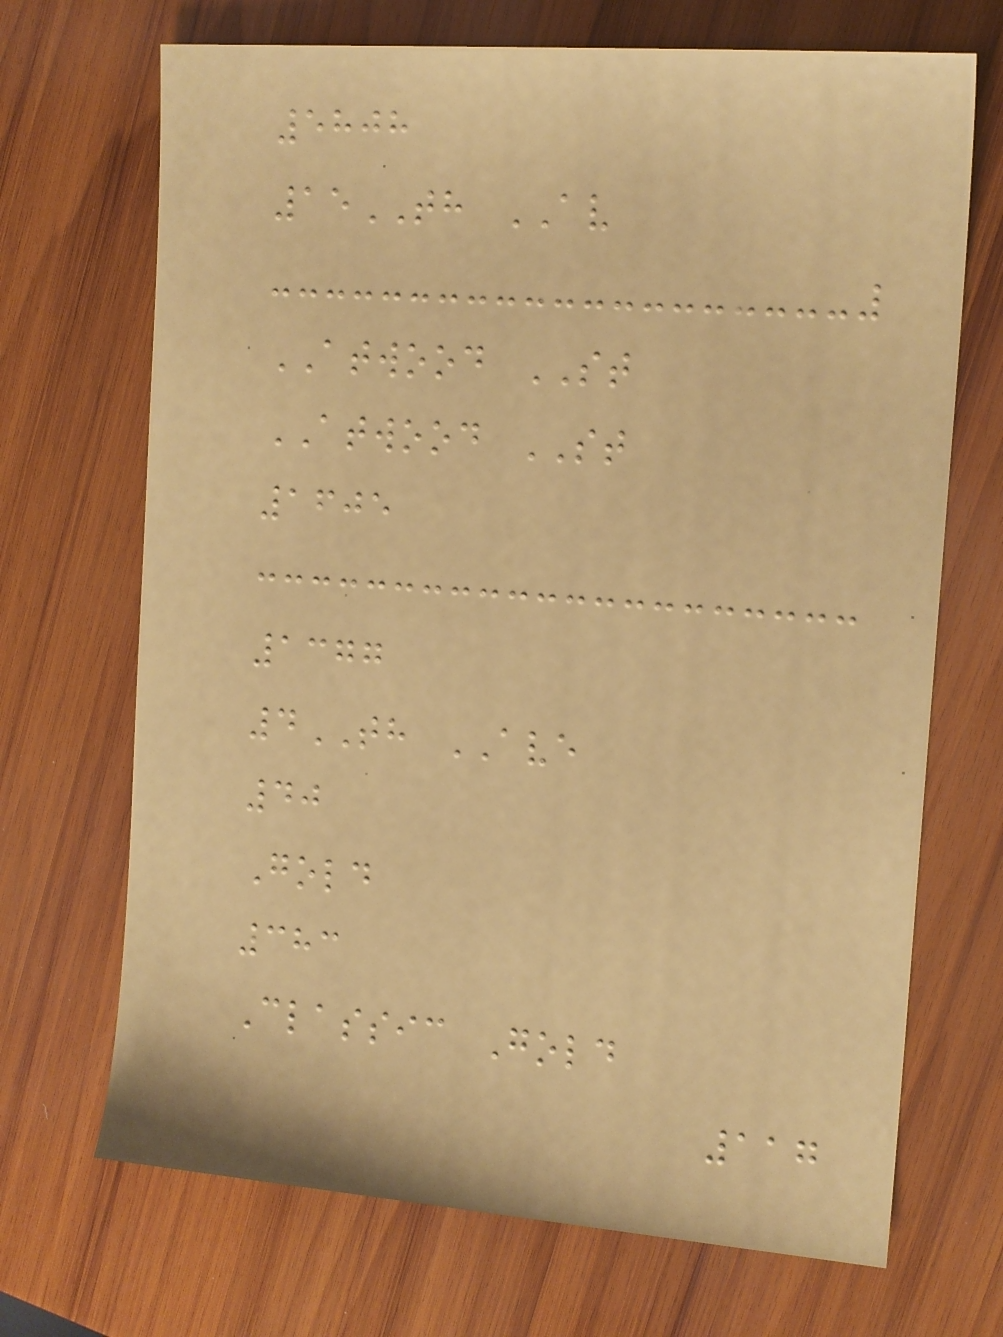5808
15TH AV
ATWOOD ST
ATWOOD ST
1605
1377
4TH AVE
40
Gold
383
Classic Gold
117
